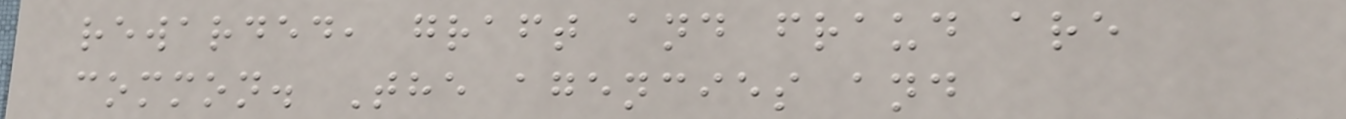rewarded, graft and fraud are
common. The agencies and
